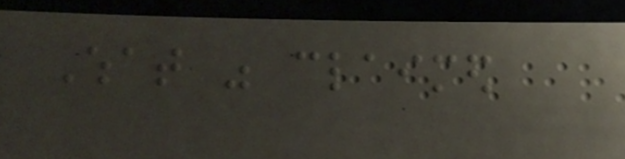What was claimed
